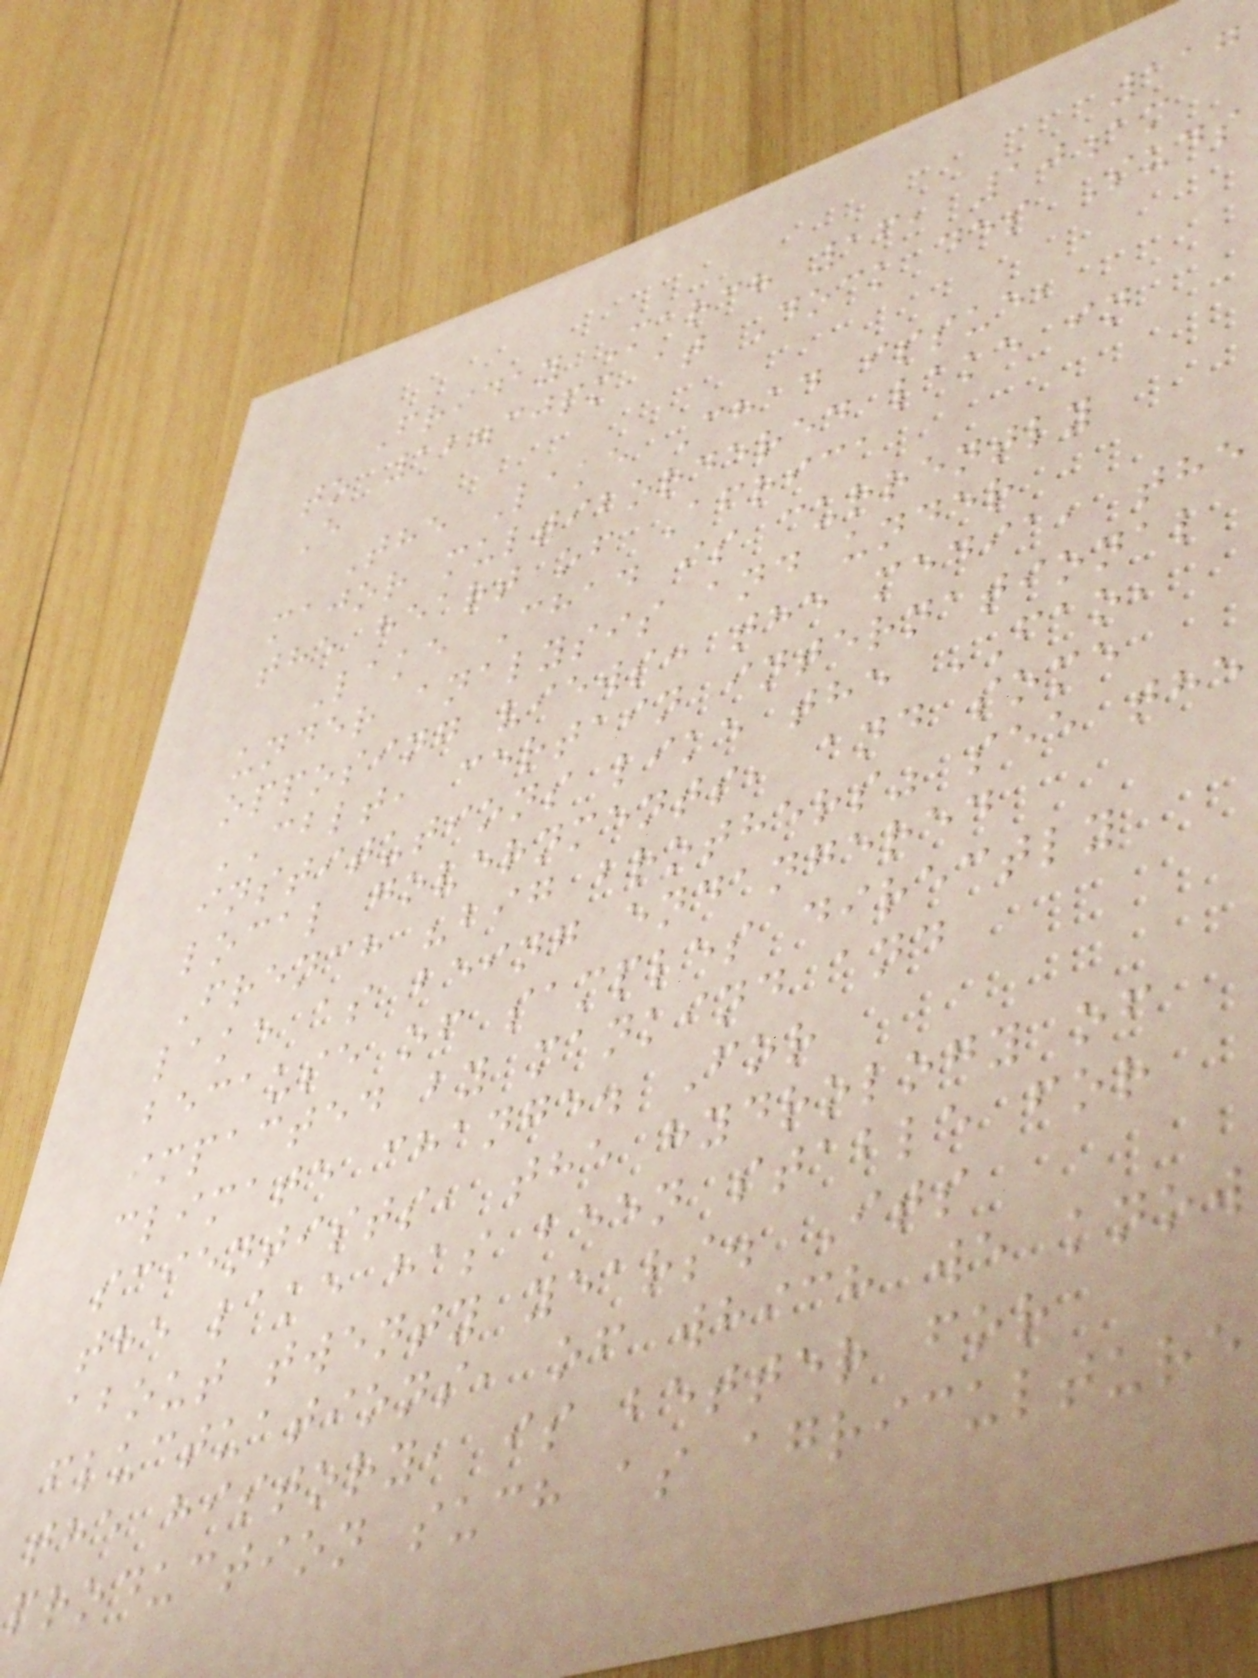117
Friday March 16, 10am
to 12.30pm at Dock des Suds
E
The Lake Chad issue,
major multibordered lake in
the heart of Africa
Lake Chad is currently
under analysis and under
opposing views: the media, the
CBLT, certain international
institutions like the FAO,
local governments, and some
French "big brothers" see the
lake as being endangered
because of samples directly
impacted by mankind and
climate change. For
scientists, the hydrology of
the lake has been stable for
about twenty years. Its
fluctuations, of which we know
the history, is better for
production such as agriculture
